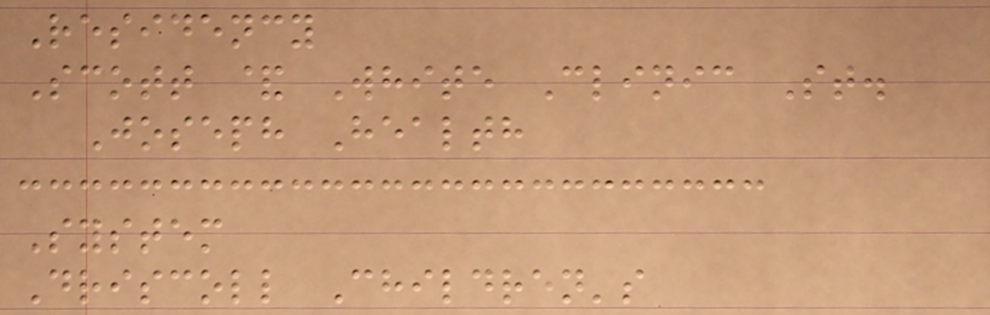Residency
Scott & White Clinic St.
Joseph Health
System
Driscoll Children's
